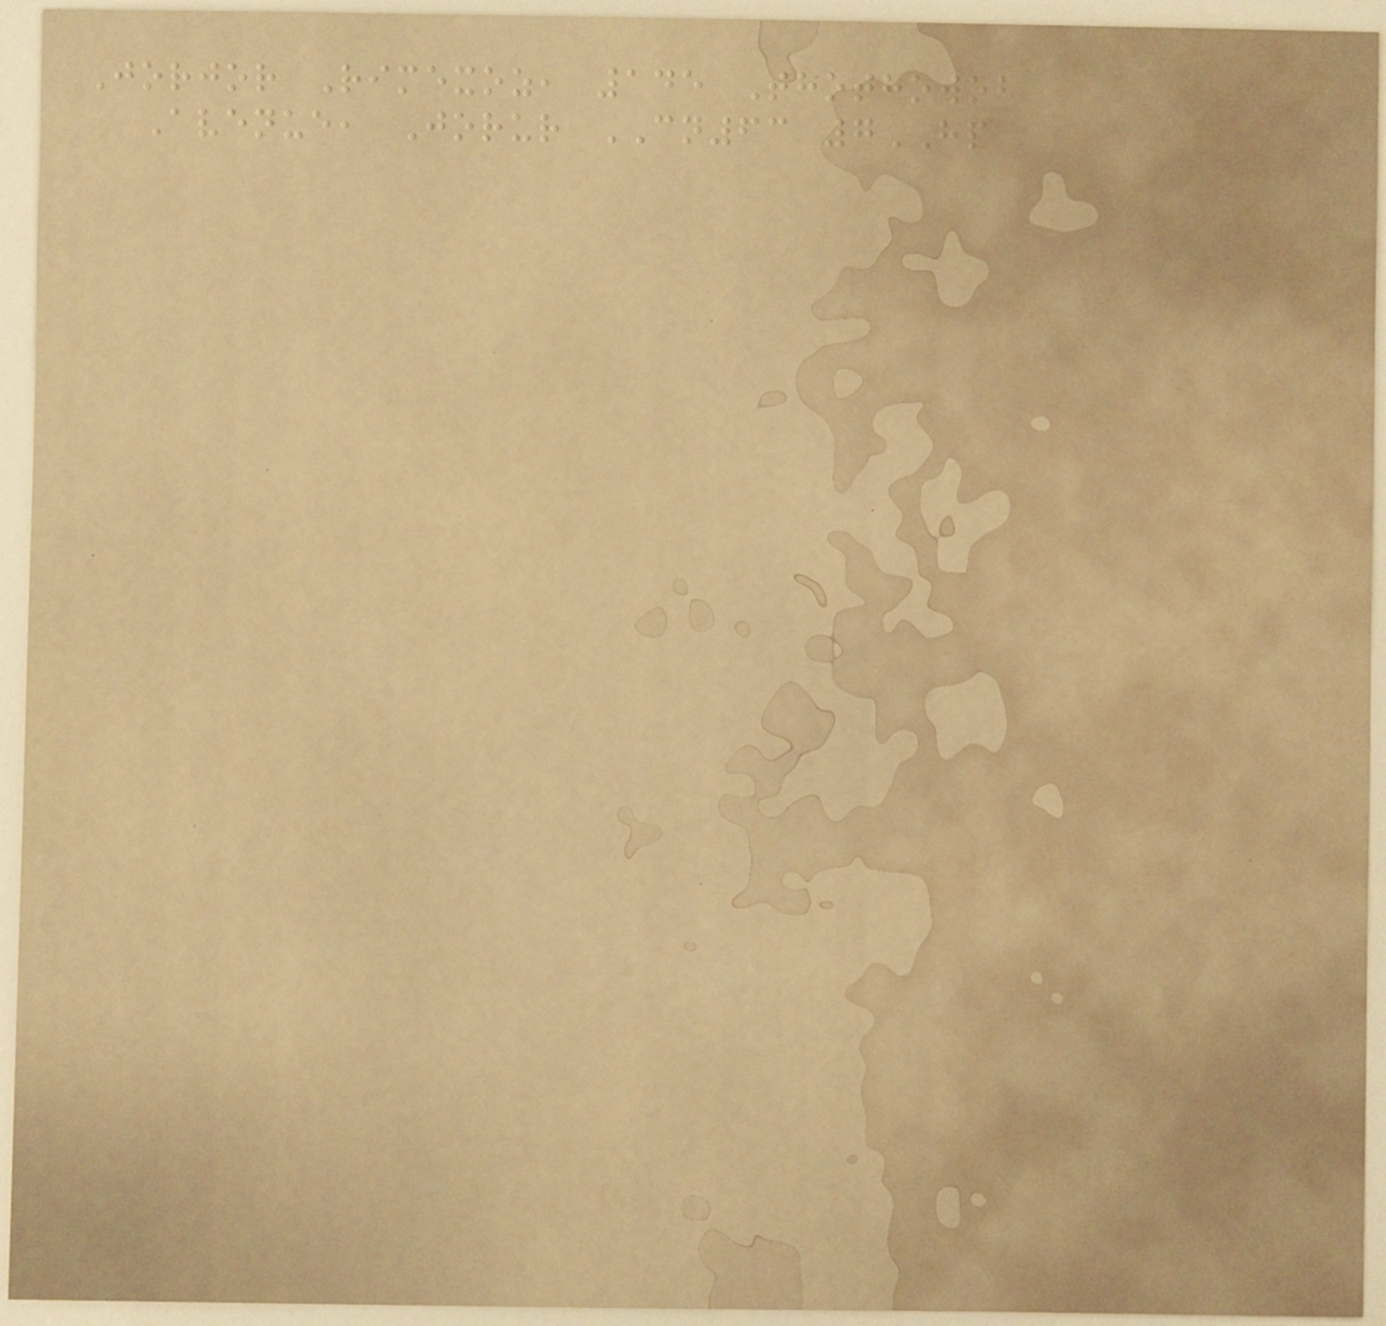Jorjor Rimexoz, 145 Thothowob
Avenue, Jorur CN63 7HP
